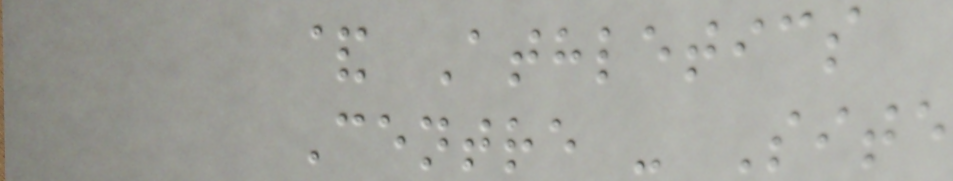& Athletics
Centre - Site
